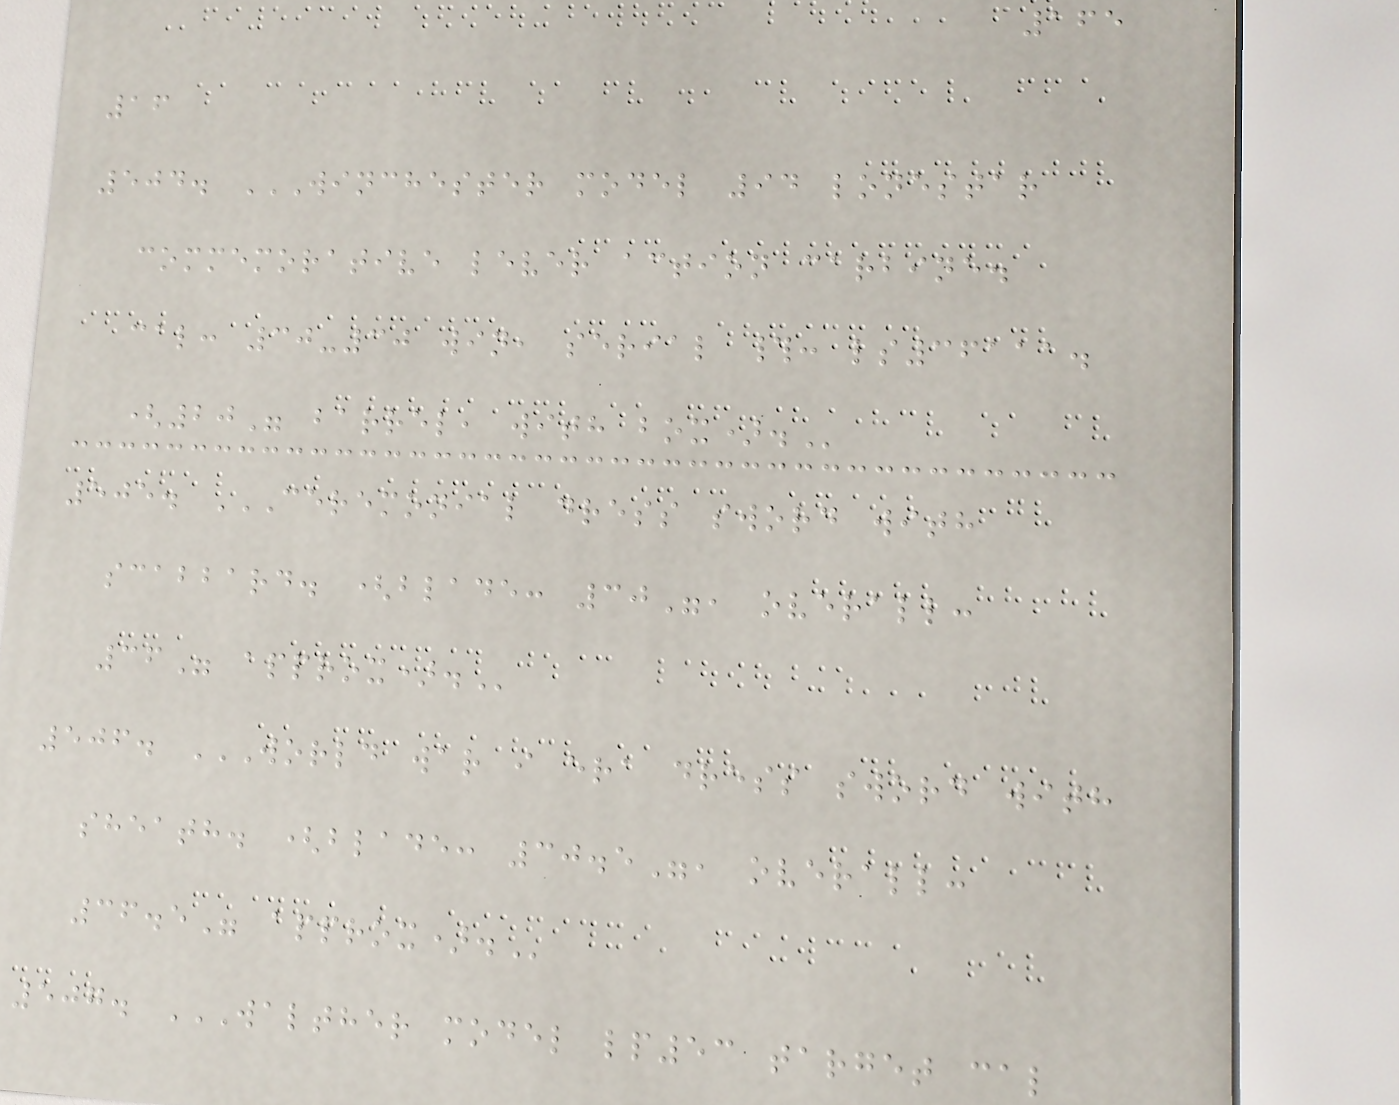165
16
504. WINCHESTER MODEL 94 LONESTAR
COMMEMORATIVE LEVER ACTION CARBINE.
CAL: 30-30 WIN, SERIAL #: LS36111.
(20" BARREL, WITH BOX).
505. CEREMONIAL DRESS SWORD WITH
SCABBARD. (BLADE: 30", OVERALL:
36" APPROX).
506. WORLD WAR I ERA DRESS SWORD WITH
SHEATH. (BLADE: 30.5", OVERALL:
36.5" APPROX).
507. WALTHER MODEL LP53 TARGET CAL
